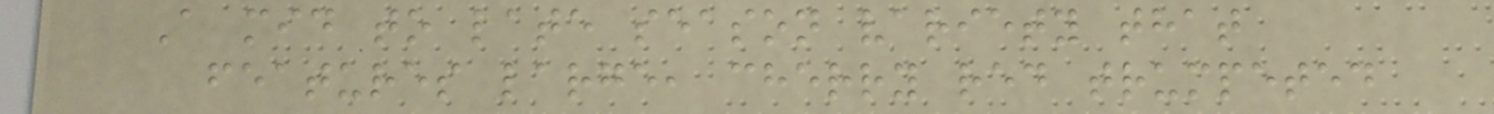A mid to late season variety that
features large, cherry red trumpeted
